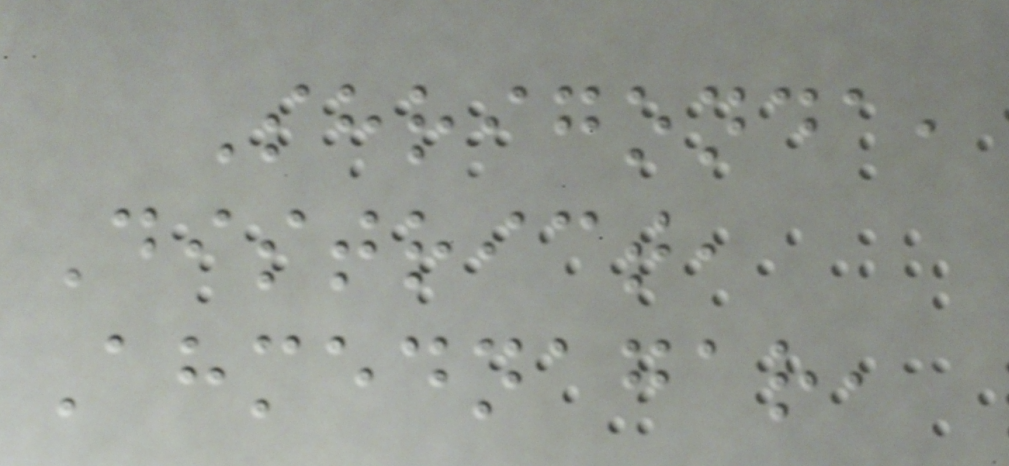Shrigonda,
District,
Ahmednagar,
